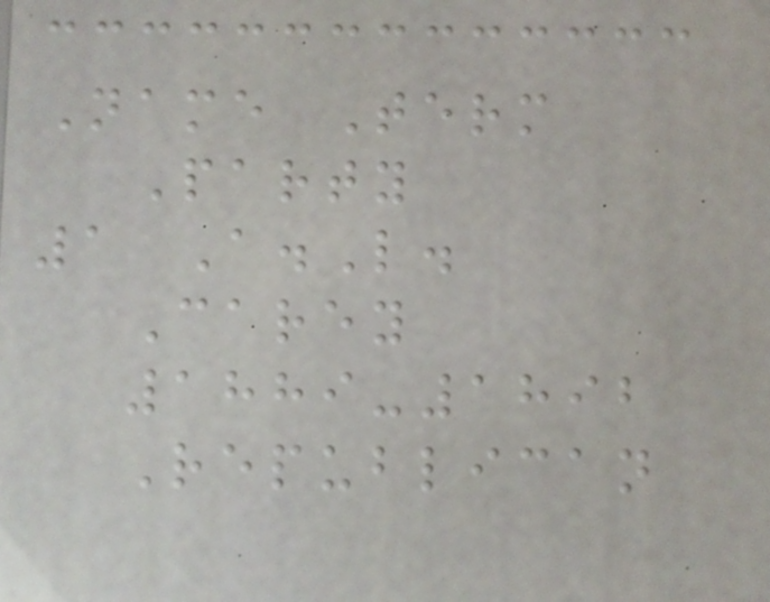Name Term
Party
1 A.L.
Carey
1889-1892
Republican
